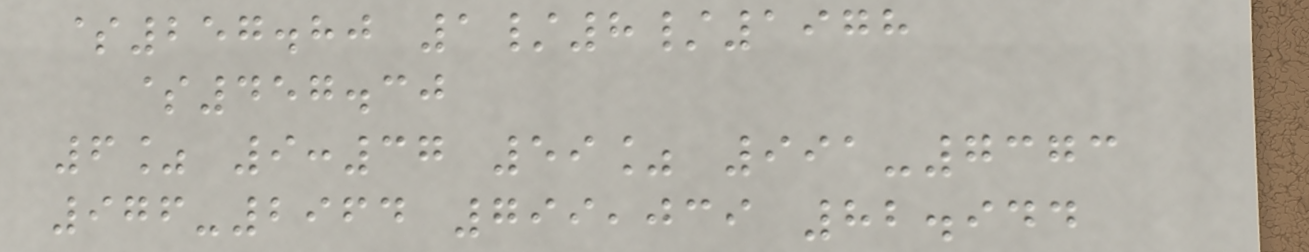$257.80 1/8/1978
$457.30
6% 9:37 59% 991-7373
976-2964 799,039 82.944
